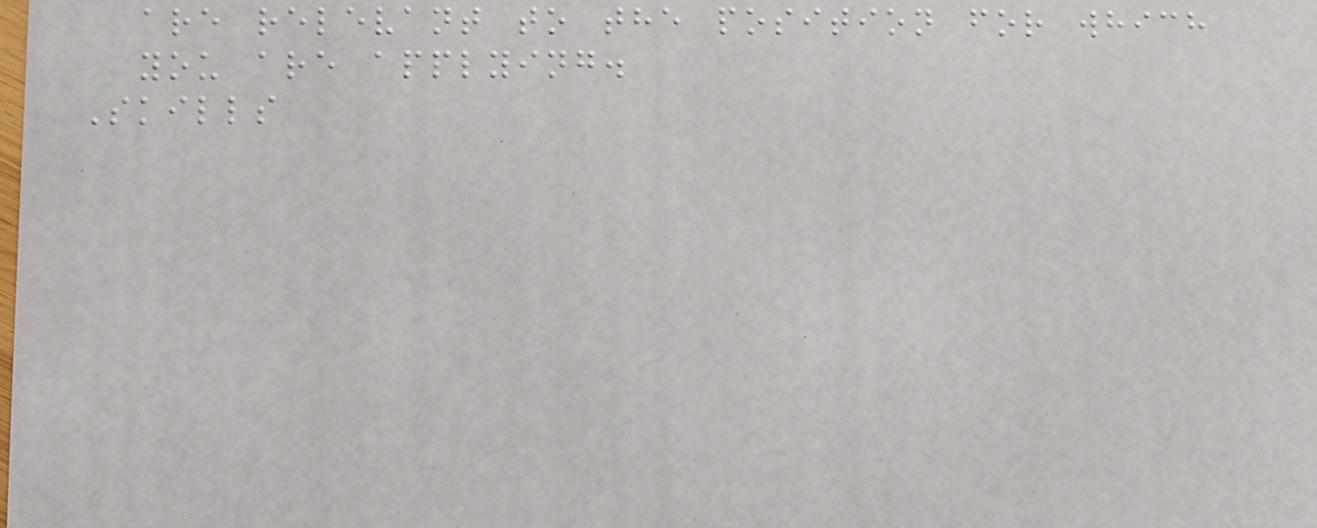are relevant to the position for which
you are applying.
Skills
